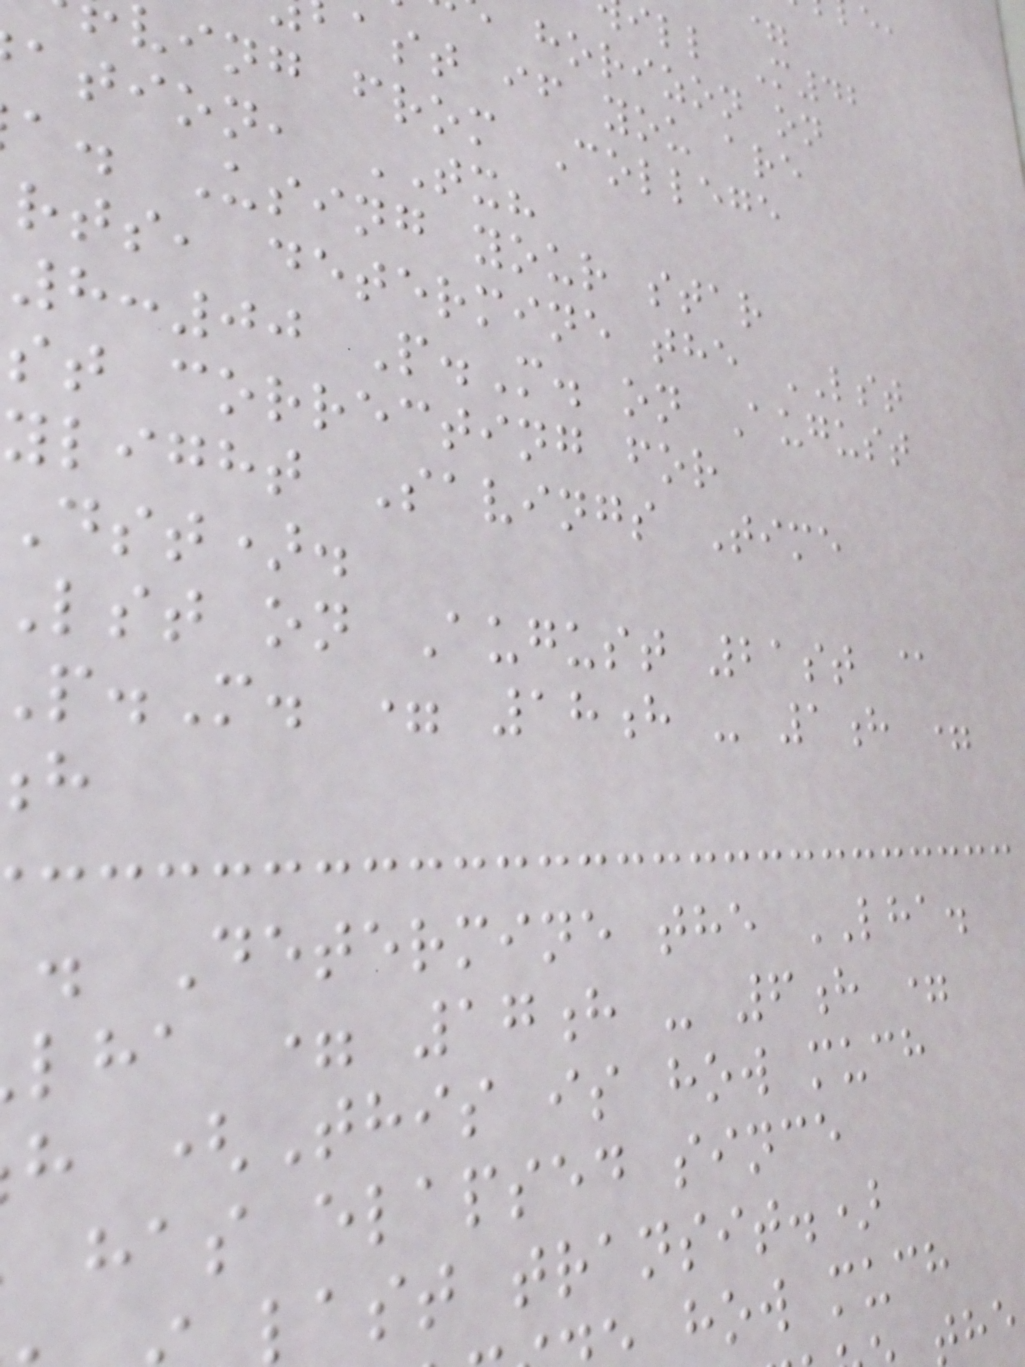ill M42
horizon on
ast if you are
ving from College
ation, TX?
a. Using your star
rts, determine the LST
8:00 P.M. on August
st correcting for
ylight Savings Time
dst).
lst on August 21st @
.M. = 18h - 1h =
. Determine the LHA.
lha = 17h - 6h =
h (This is how much
has elapsed since
last transit.)
how much
